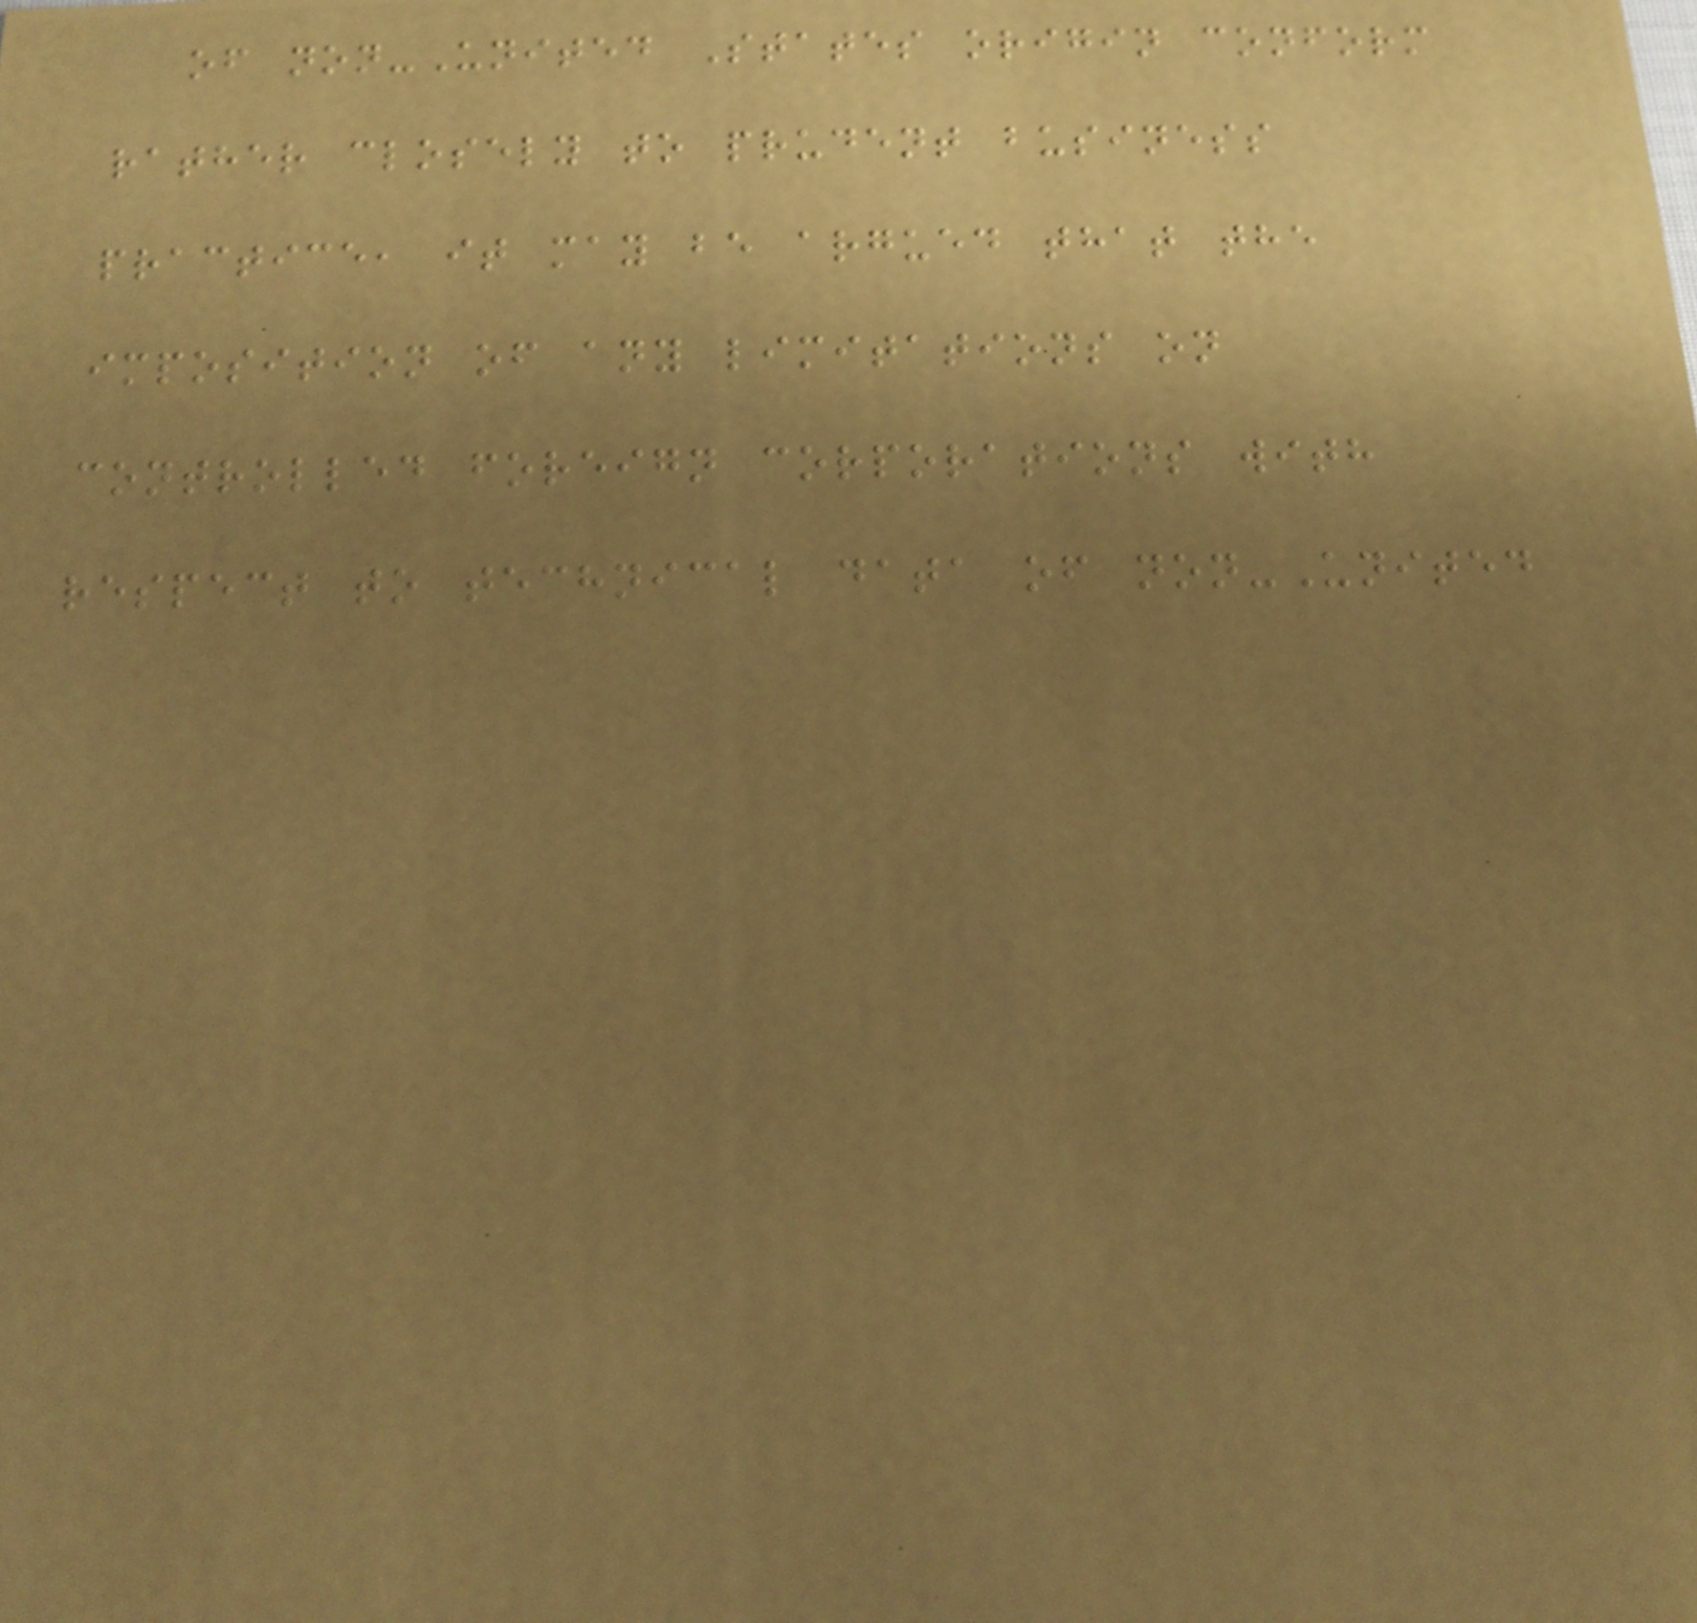of non-United States origin conform
rather closely to prudent business
practice, it may be argued that the
imposition of any limitations on
controlled foreign corporations with
respect to technical data of non-United
